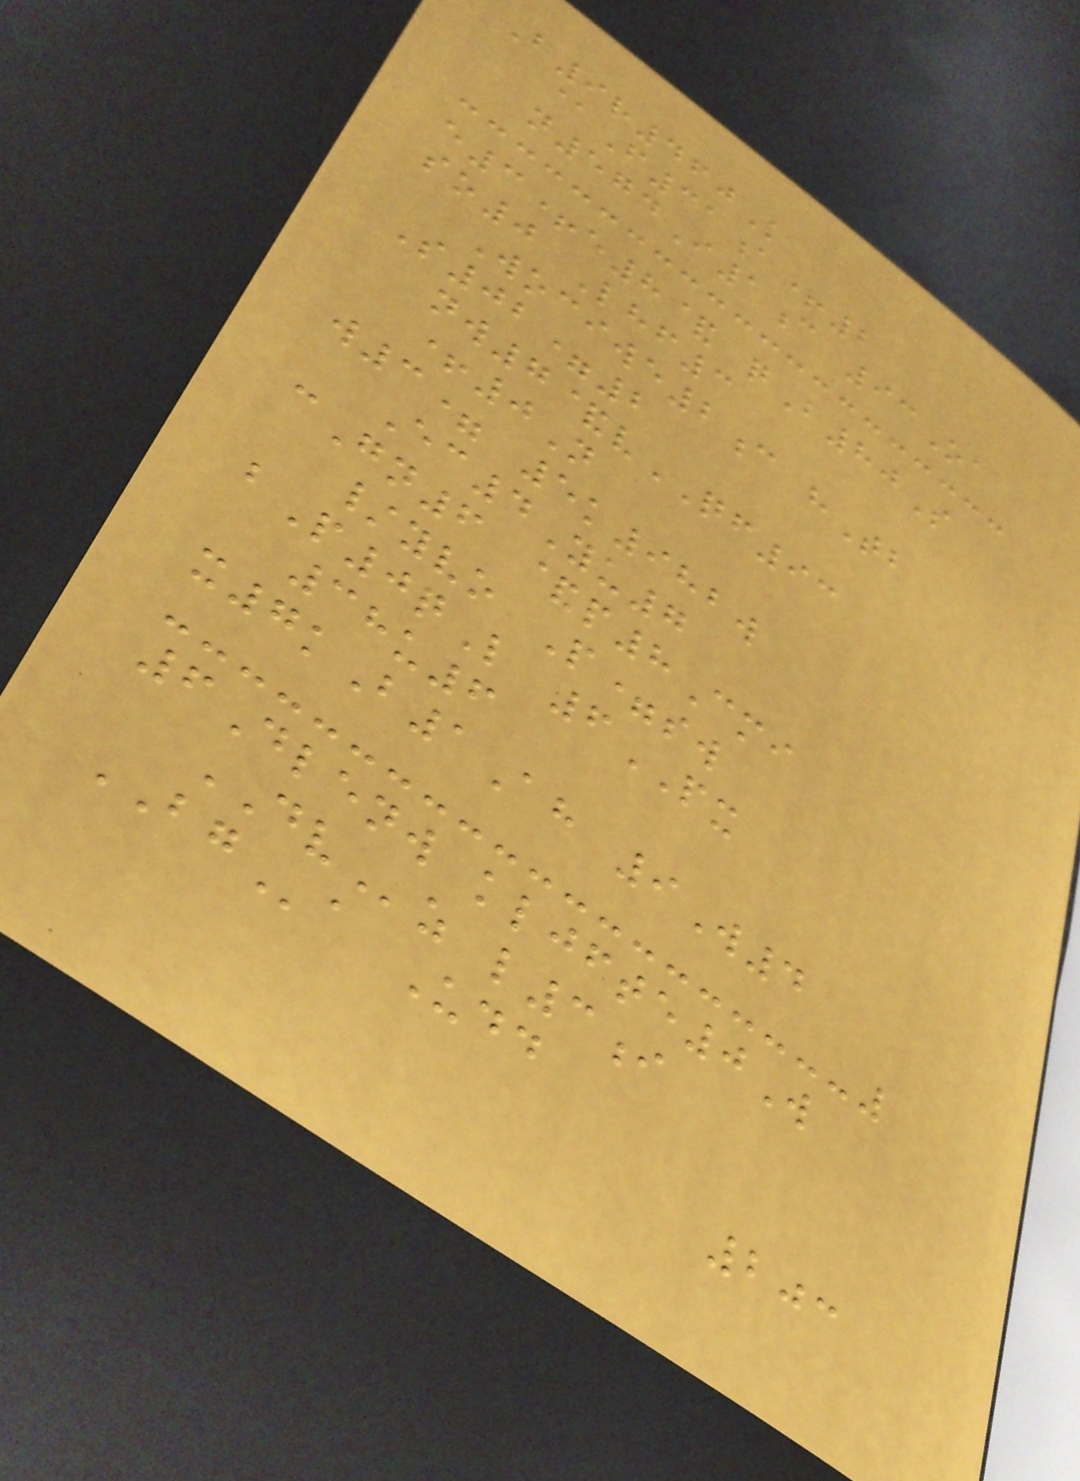B9r460K
@F31a+2
n574I1c 93Oa
e3+e8& qB80S
so0 Lhf3
Wociwe2c hTb
S02=2
nw7&vQF93
+0N
w3= 5k982w
Ec4Yu7
cGn6 &p8Cmi
/yvo P=sw
bP0qL 6PX
38u6
x7kB1Ah 9W4
6Dlenw kljfte0W
DVz l3i
BGa Udd
203
